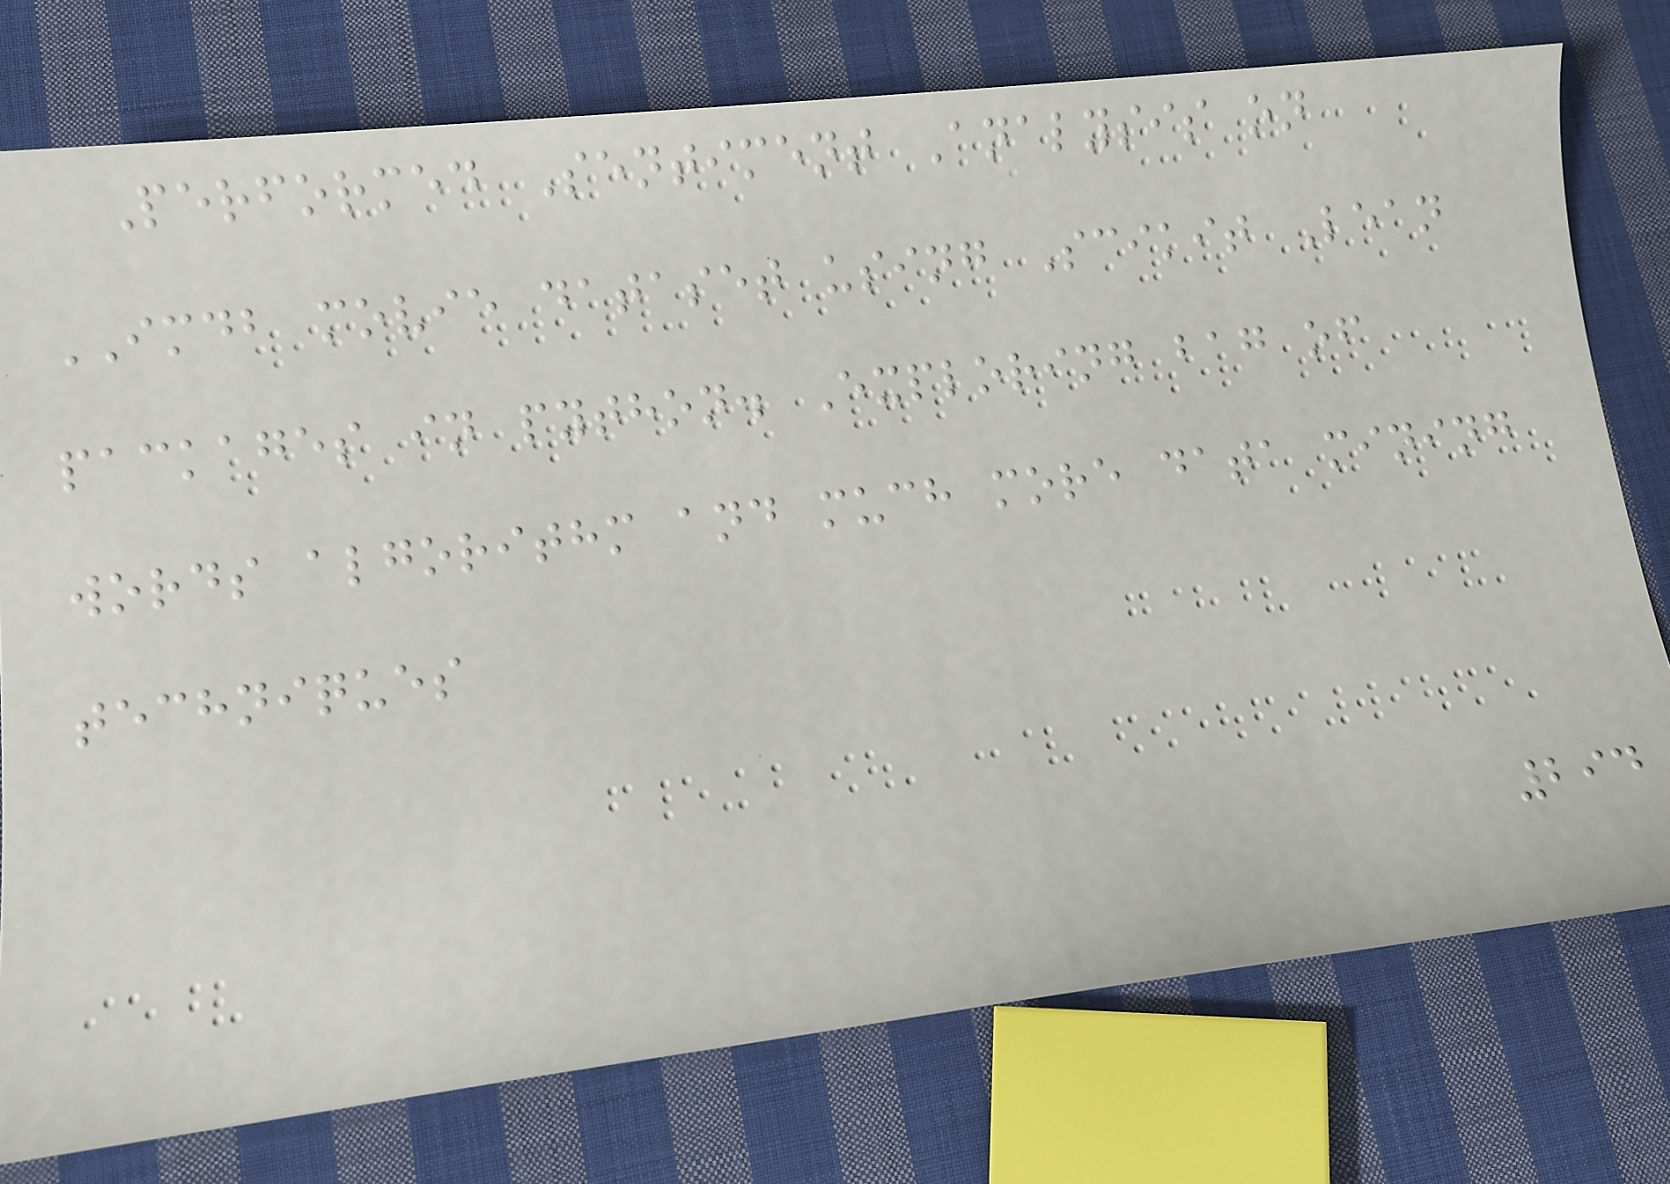Performed Sentiment Analysis on
IMDB movie dataset using Scikit Lean
packages in python. Exploring bag of
words algorithm and much more data mining
techniques
294
